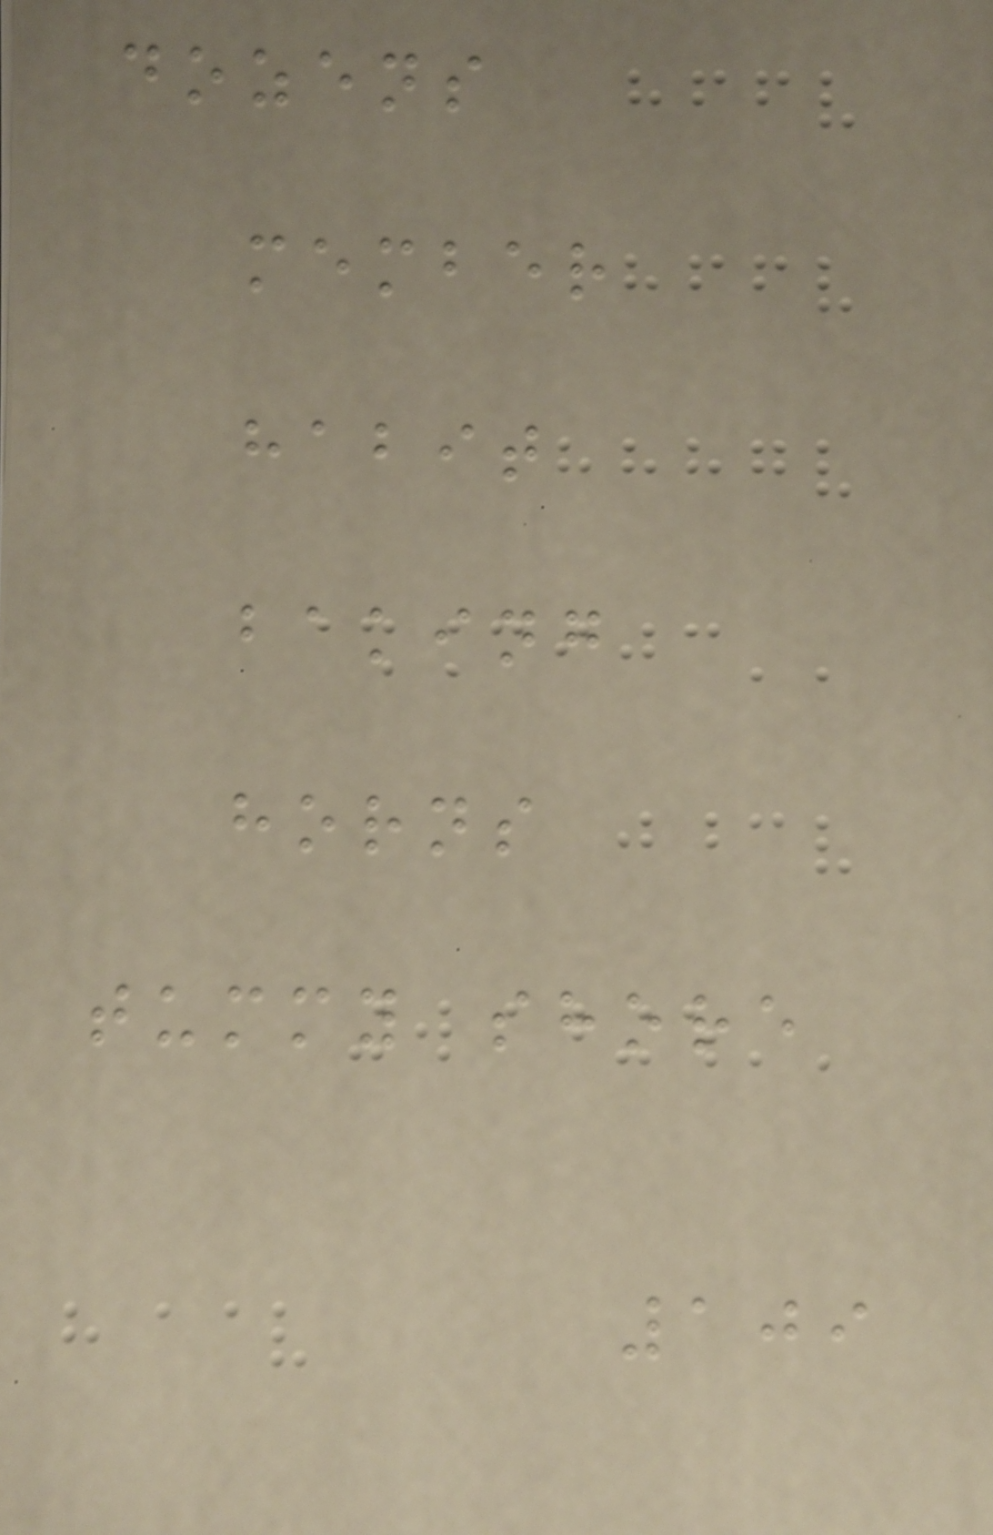dozens
member
habit
baking
horns
tummy shore
109
